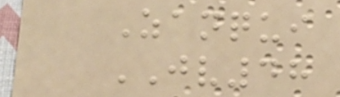Zanqui
JV48
